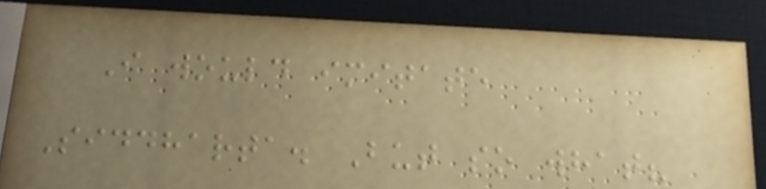I would imitate
Siddharta. But so what?
